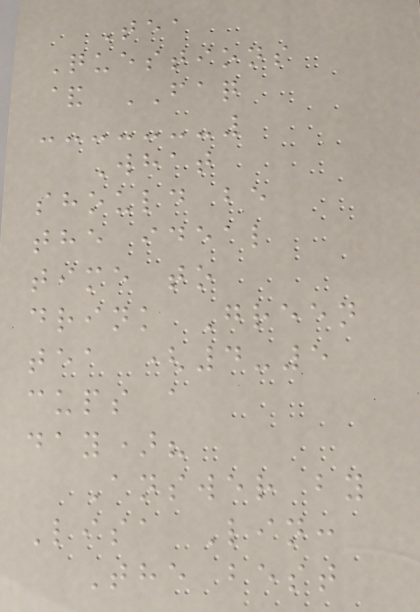Tea
Questions
& FAQ
What
should be
the ideal
time to
drink Green
tea (4-5
cups a
day)?
Answer by
Lisa Lin:
The best
